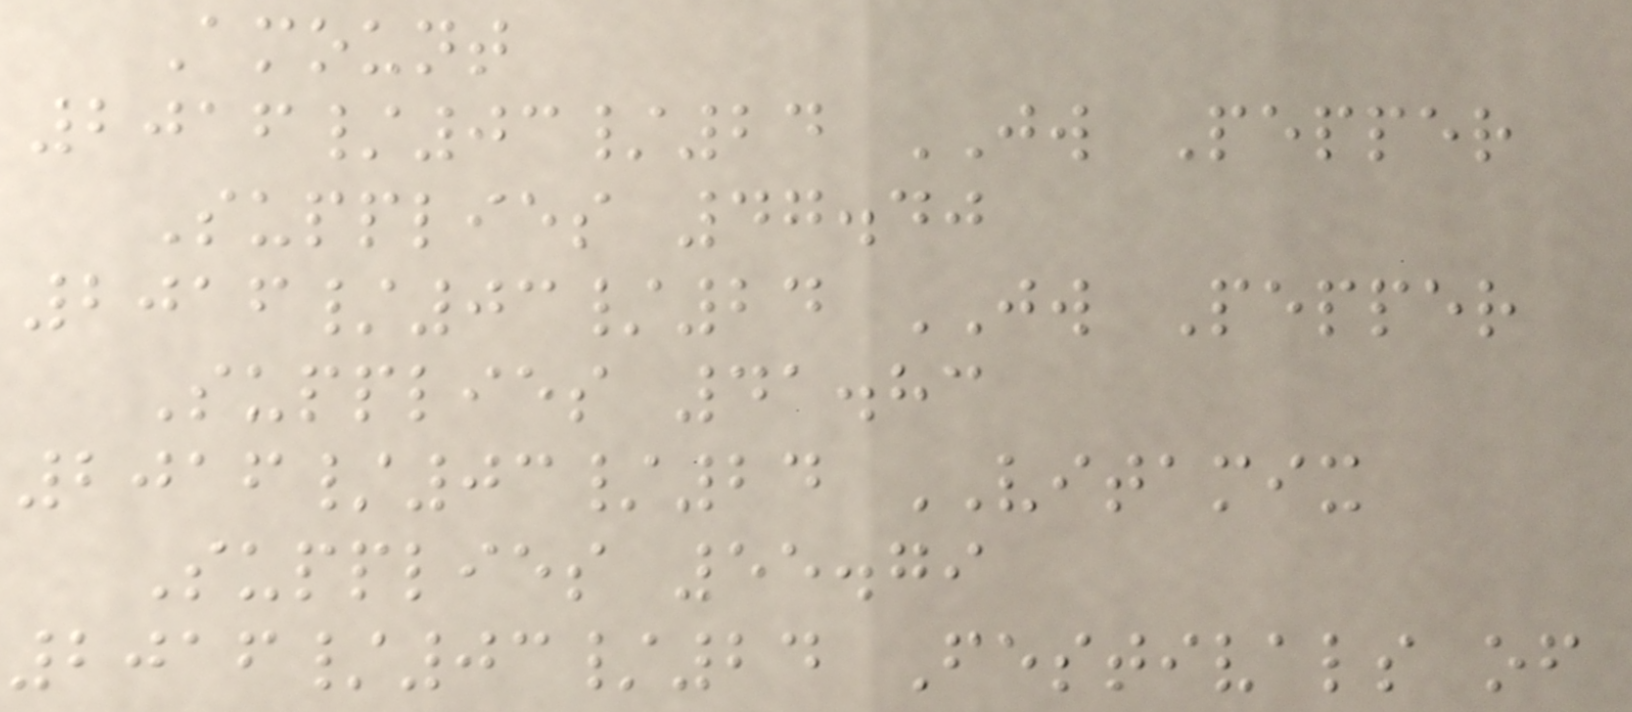Amount
2016/03/24 JW Pepper
Supplies 47.40
2016/03/24 JW Pepper
Supplies 41.83
2016/03/24 VITAMIX
Supplies 55.79
2016/03/24 Festivals of
